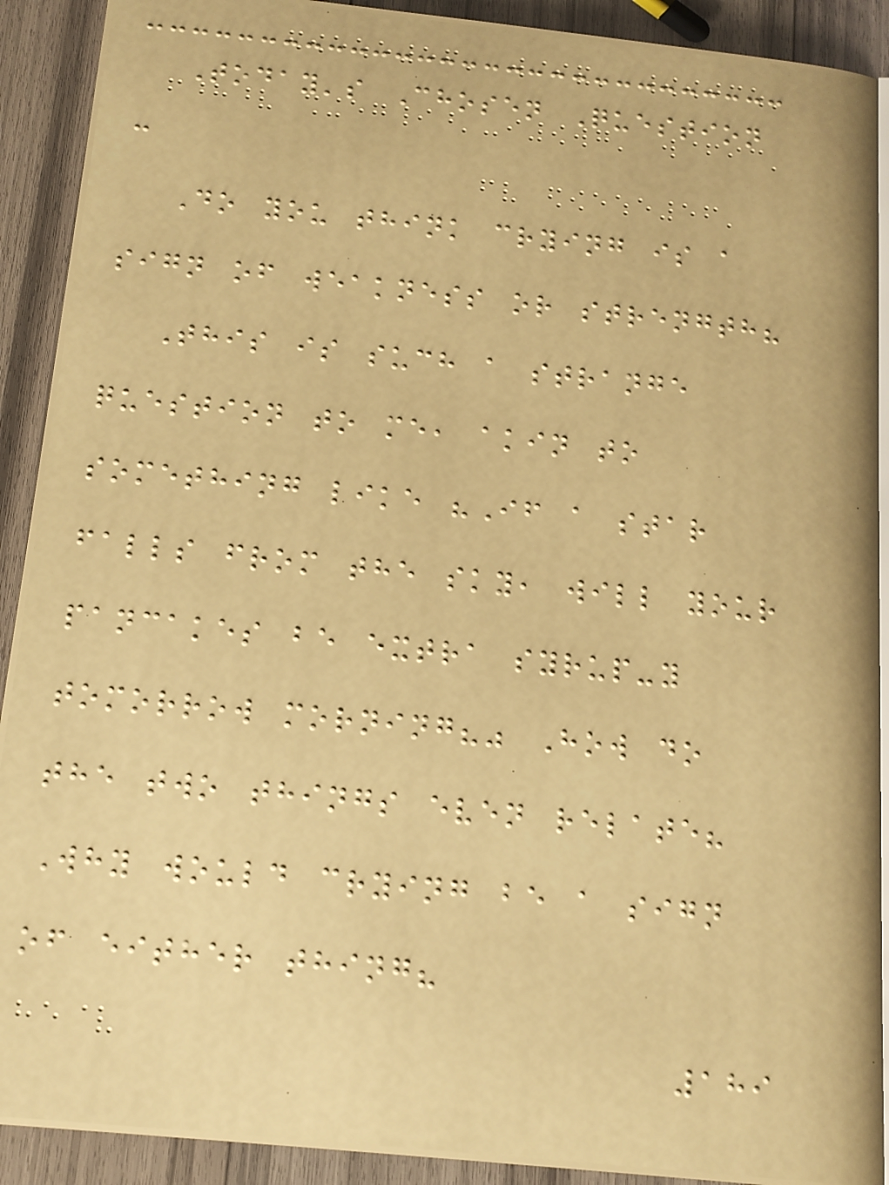Today's Chosen Question
:
Do you think crying is a
sign of weakness or strength?
This is such a strange
question to me, akin to
something like "If a star
falls from the sky, will your
pancakes be extra syrup-y
tomorrow morning?" How do
the two things even relate?
Why would crying be a sign
of either thing?
189
